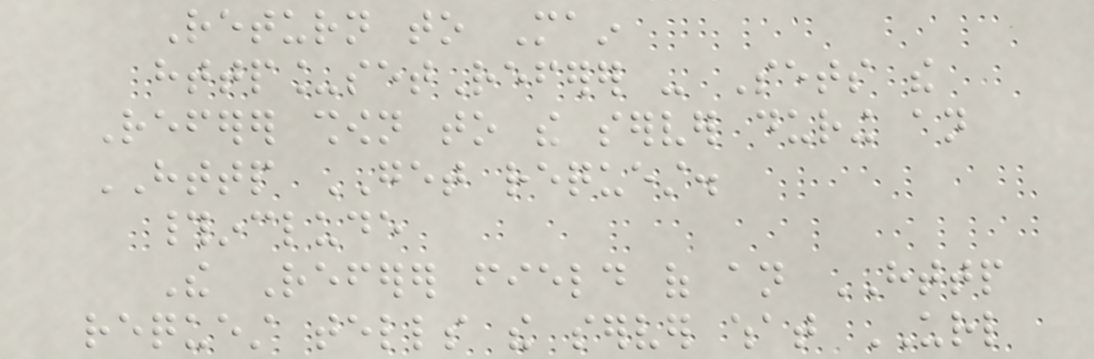Return to Main
http_setReferer - Sets the
Referer shown to the server during an
HTTP GET request.
#include
The Referer field of an HTTP
request tells the server what URL
